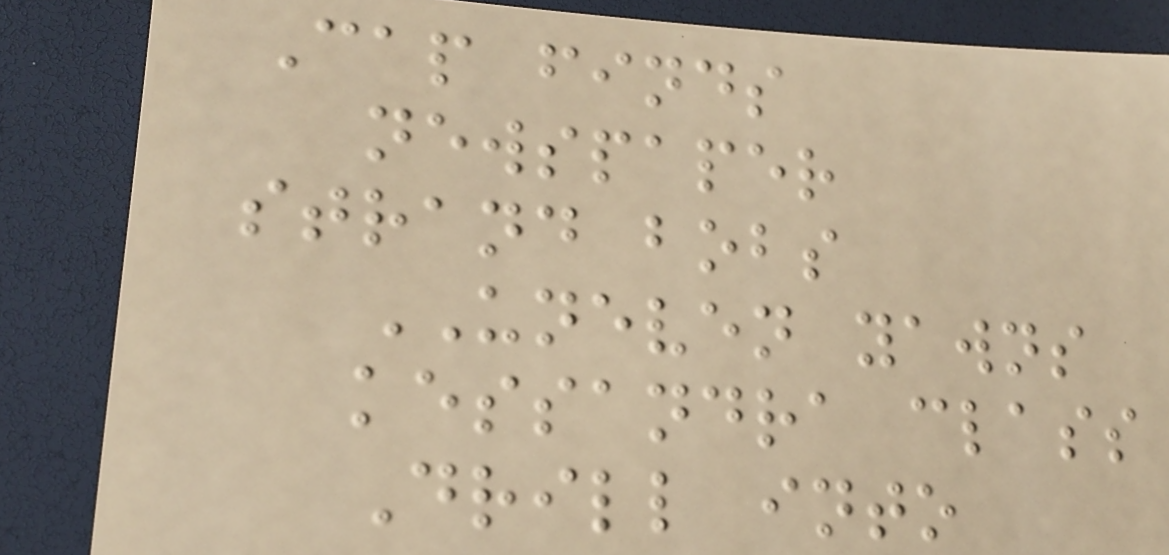Cap finds
newspaper
strand bobs
UNEVEN yawns
kessandra class
Drill into
